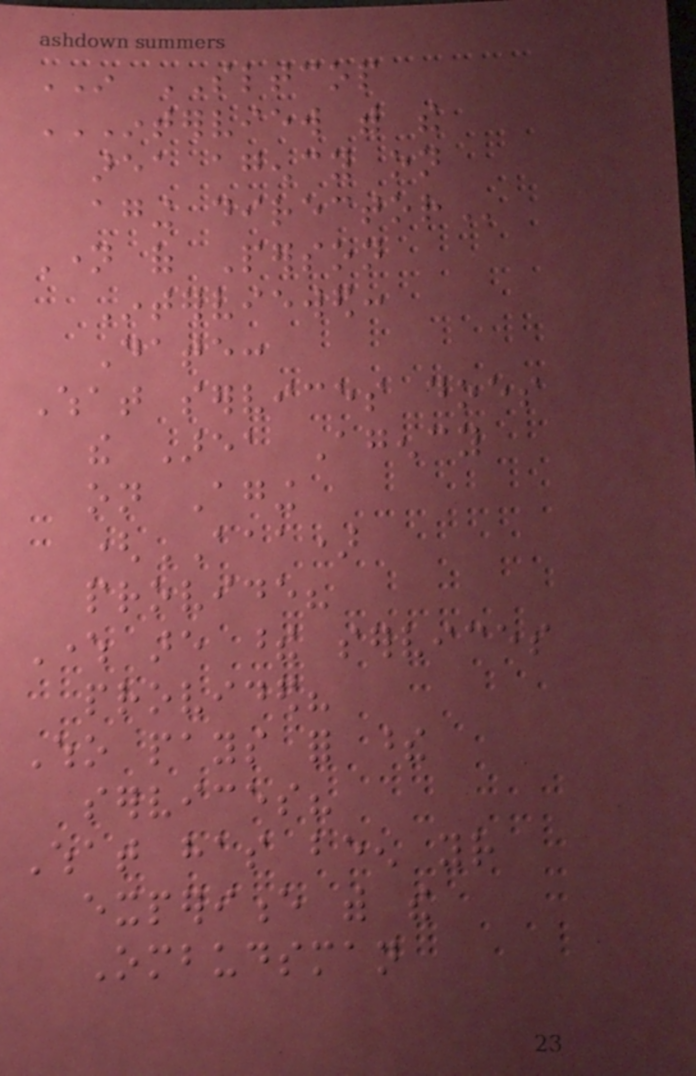IN SLTCOP
INTERVIEW WITH THE
AREA AGENCY ON
AGING DIRECTOR
Name of Person
Interviewed:
Date:
What services does
the Area Agency
on Aging
(AAA)
provide?
Where are these services
provided?
Who pays for these
services?
What has been your
experience with the
Ombudsman
